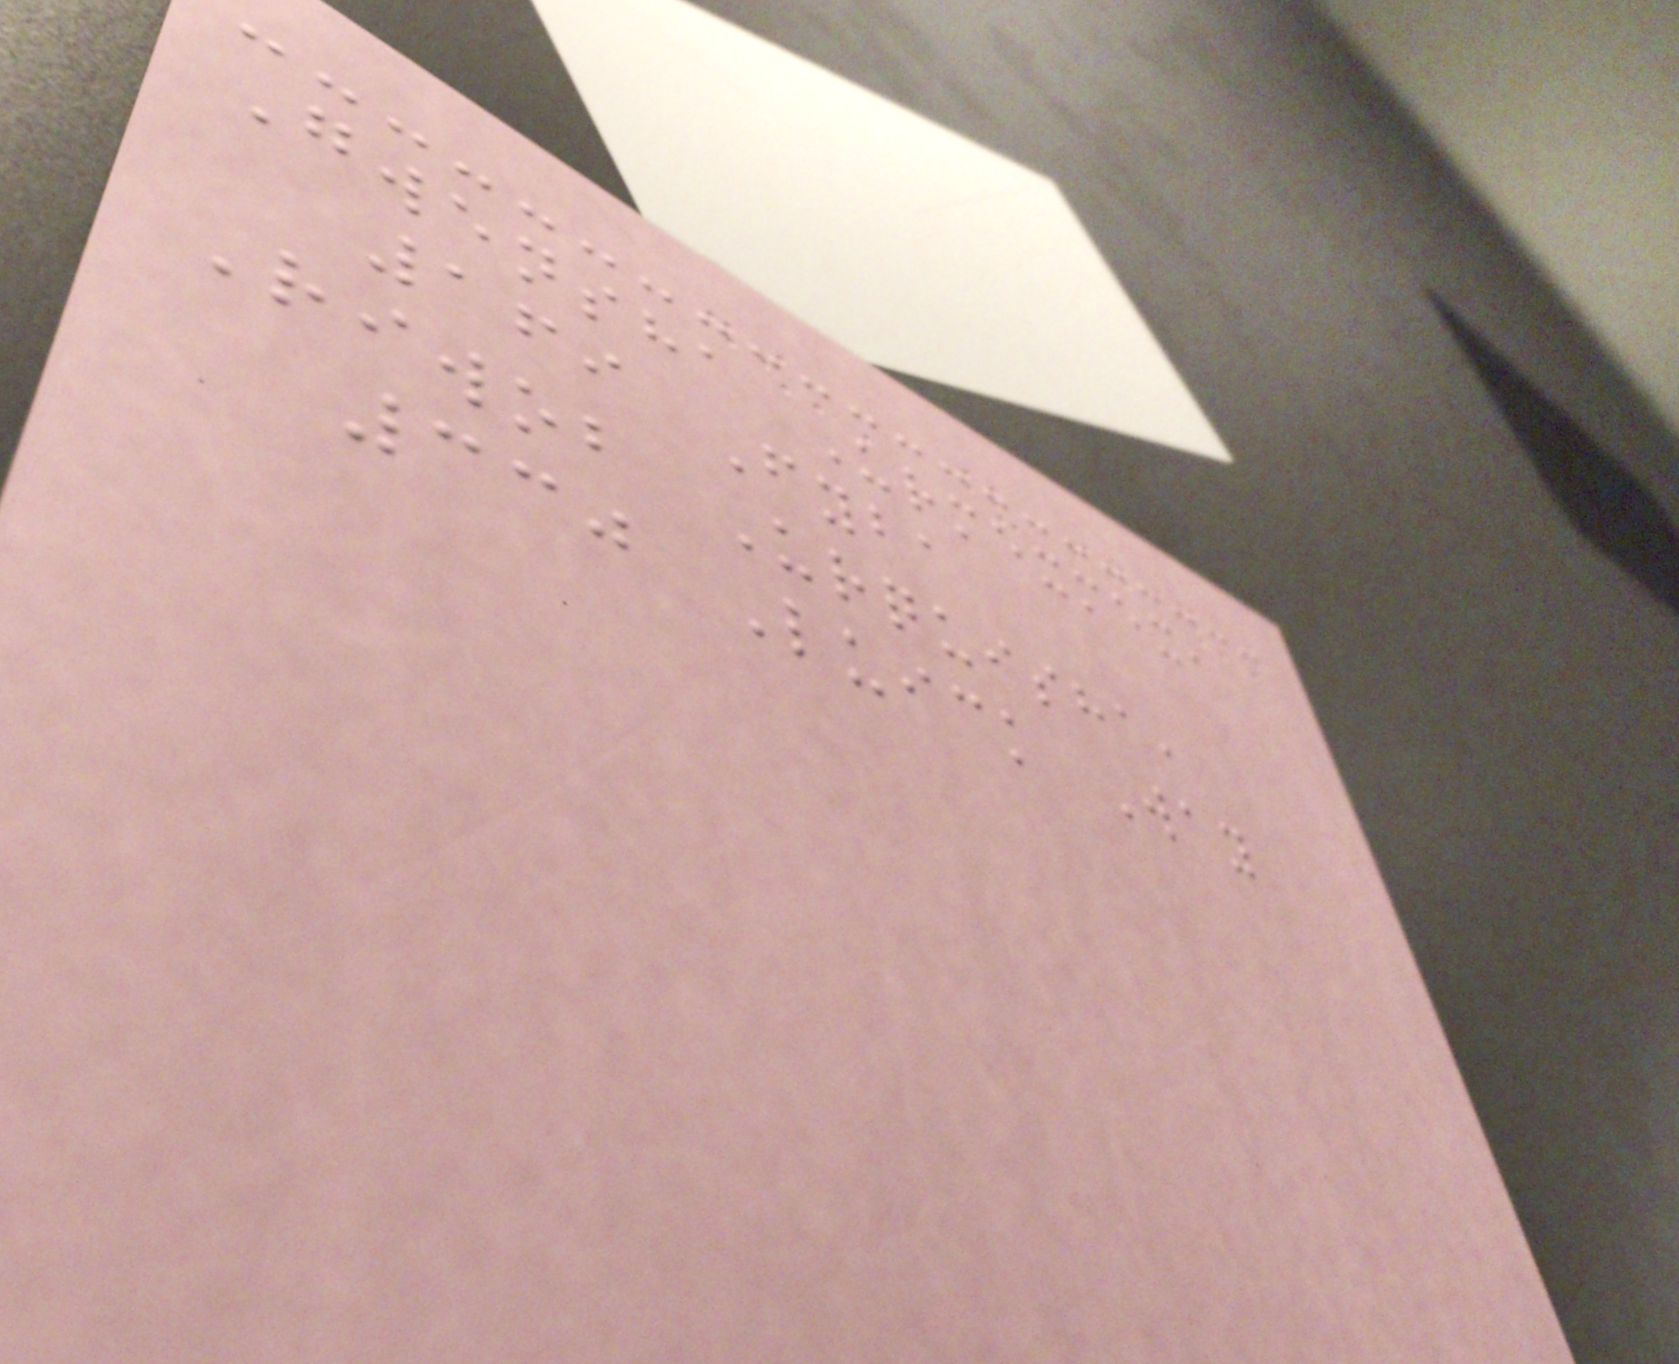Gwensha Urmexmex,
169 Fyba
Riwob Urquisha,
330 Luick Way
